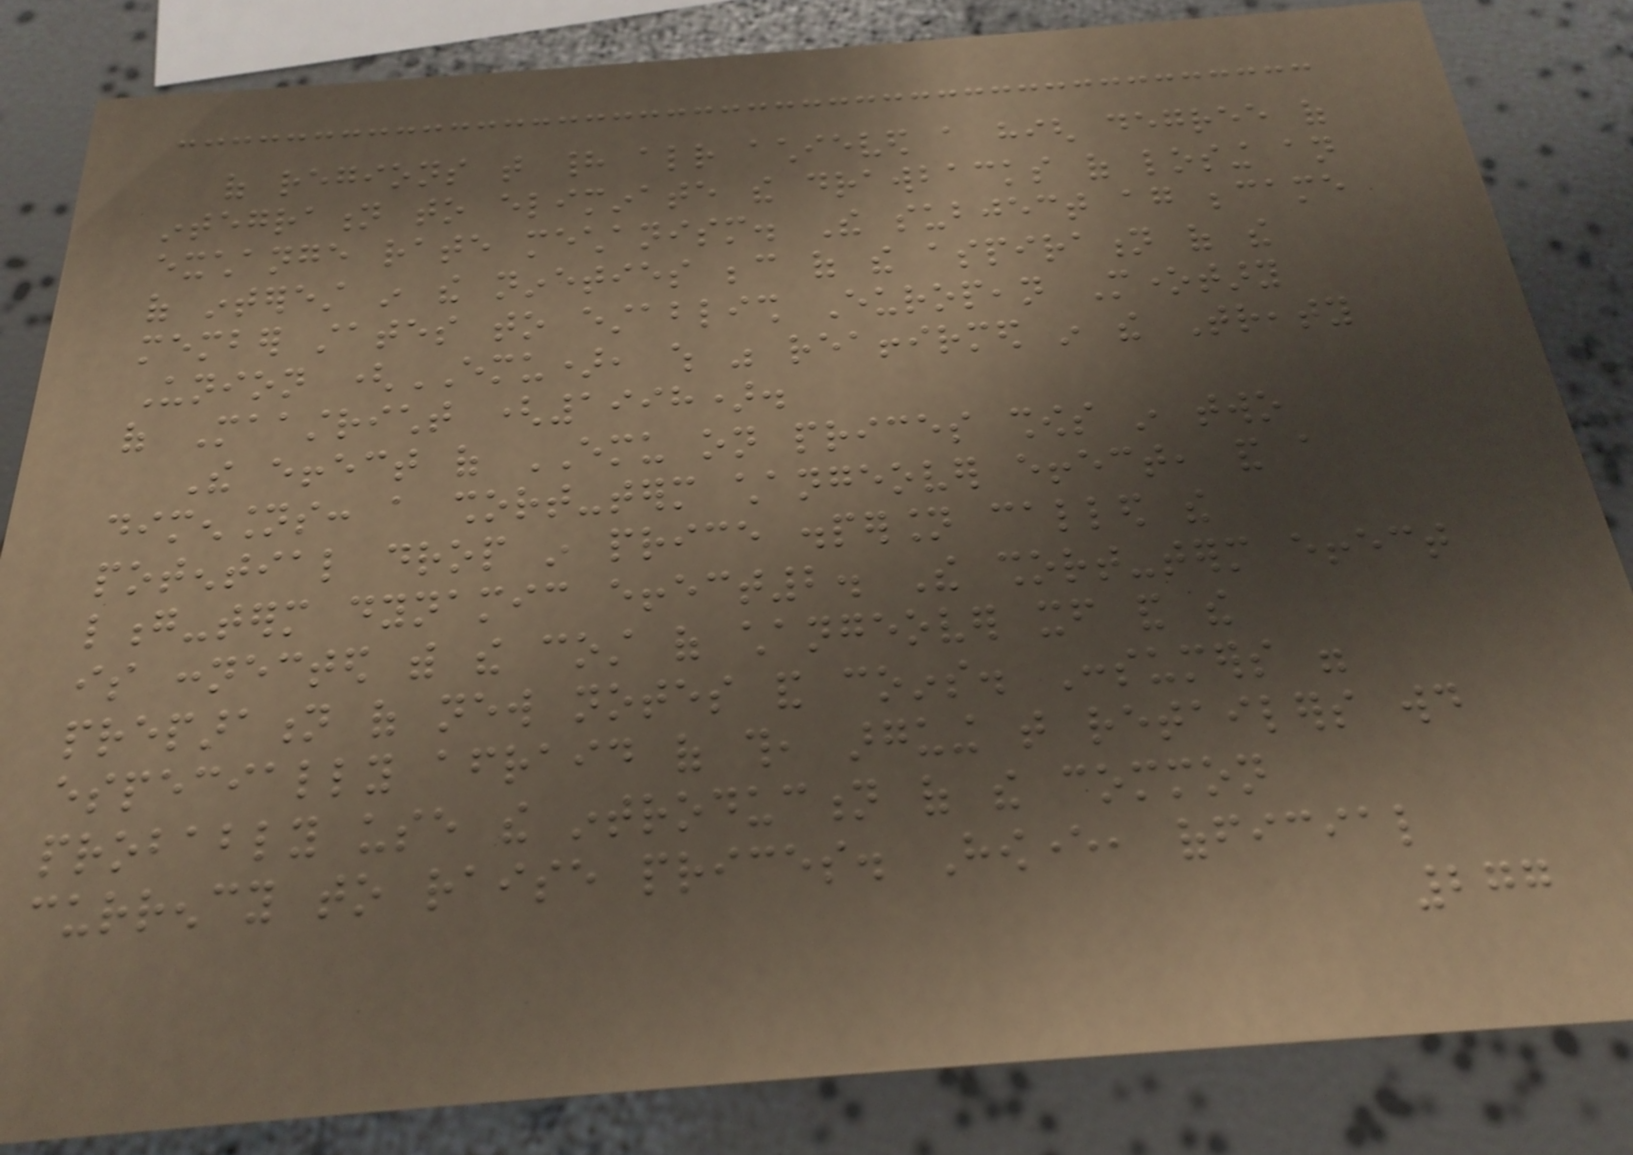of regions that had already achieved a high degree of
integration to eliminate the drawbacks of losing an
exchange rate mechanism. The subject again became
of interest in the nineties because of the aspiration of the
member states to establish European Monetary
Union (EMU), which was reaffirmed in the Treaty
of Maastricht (1998).
The effect of EMU on prices shows in two
dimensions: a short-term changeover effect, and a
potential drop in price dispersion called the
long-term dynamic effect2. The short-term effect
is connected with the cost of changeover itself and the
preparation of new notes and coins. Consumers were
especially afraid of this, arguing that retailers would
probably use the introduction of the common
currency to raise prices. However, official
277
